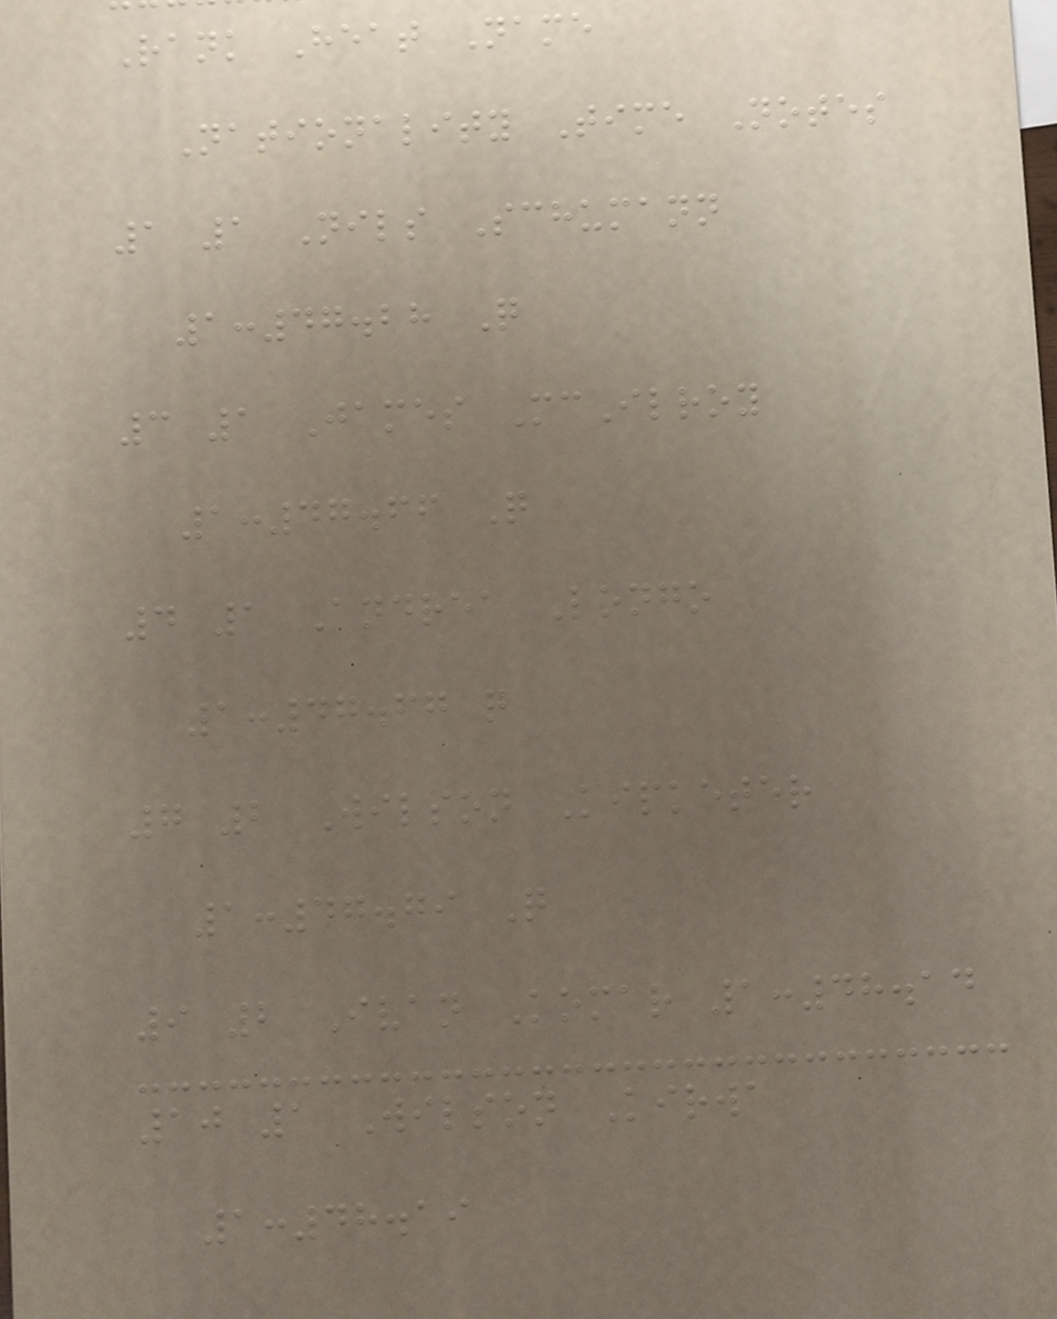Rank Heat Name
Nationality Time Notes
1 1 Nils Schumann
1:47.28 Q
3 1 James McIlroy
1:47.66 Q
4 1 Andrea Longo
1:47.67 q
7 2 Wilson Kipketer
1:47.79 Q
9 2 Ivan Komar 1:48.14
10 1 Wilson Kirwa
1:48.19
